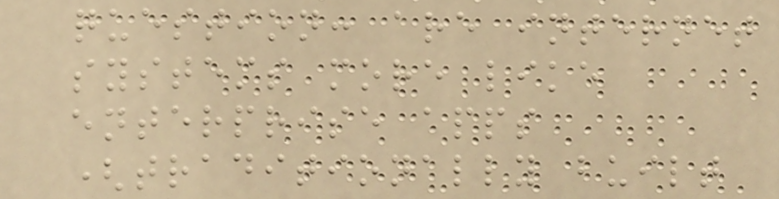question: are internet
systems more like
enterprise apps
(traditionally built
